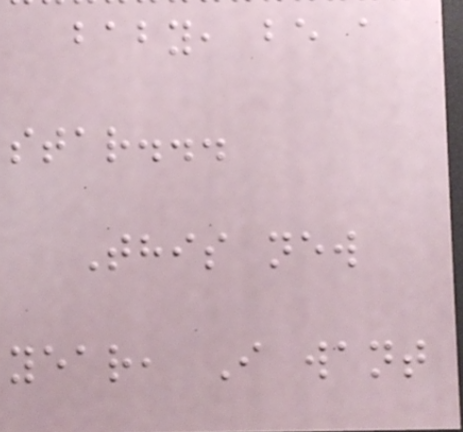baby, be a
star...
This new
year, I want
